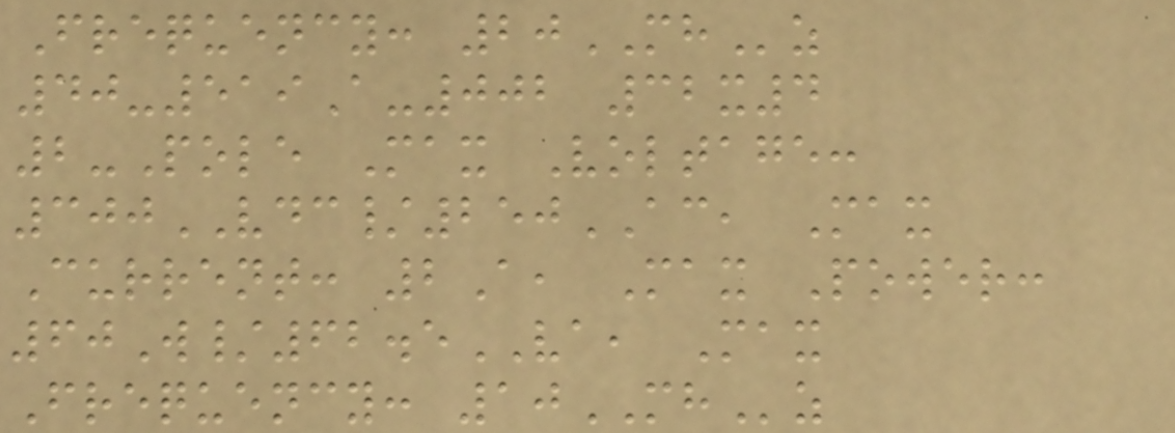Frequency: 20MHz
40-519A-002 32x4
2-Pole Max Voltage:
300VDC/250AC, Max
Current: 2A, Max Power:
60W/62.5VA, Max
Frequency: 10MHz
